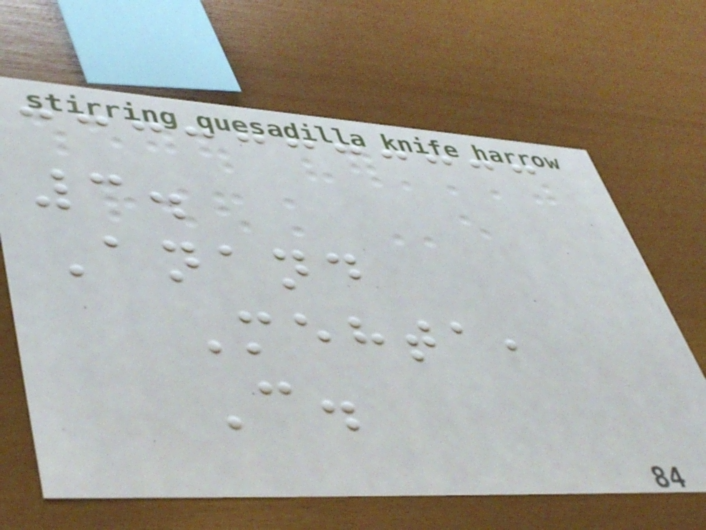3.
Anand
Mehta,
C.
